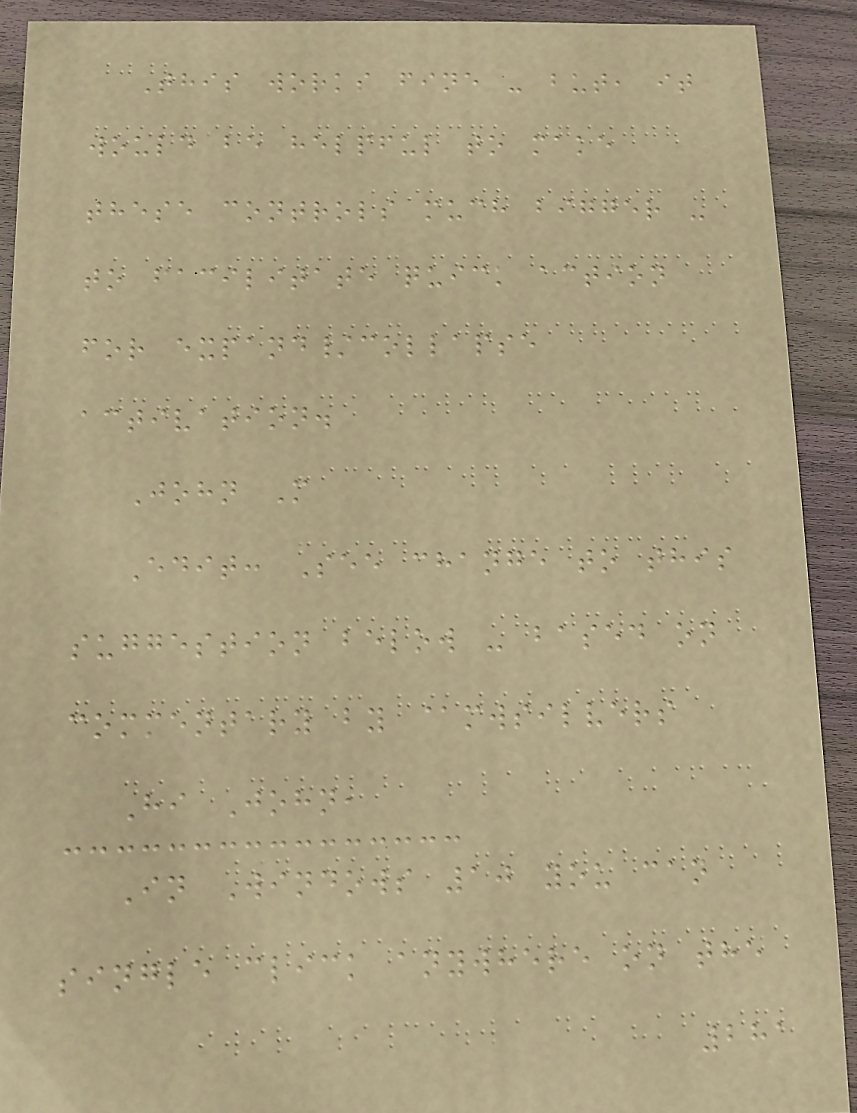This works fine - but, it
would be helpful to make
these controls much bigger -
to facilitate quick action
for expand/collapse
activation.
John M
Edit: See change to this
suggestion below - based on
commentary by @mwsilvers
Hi John,
In Windows 10 you can
single click anywhere on the
281
